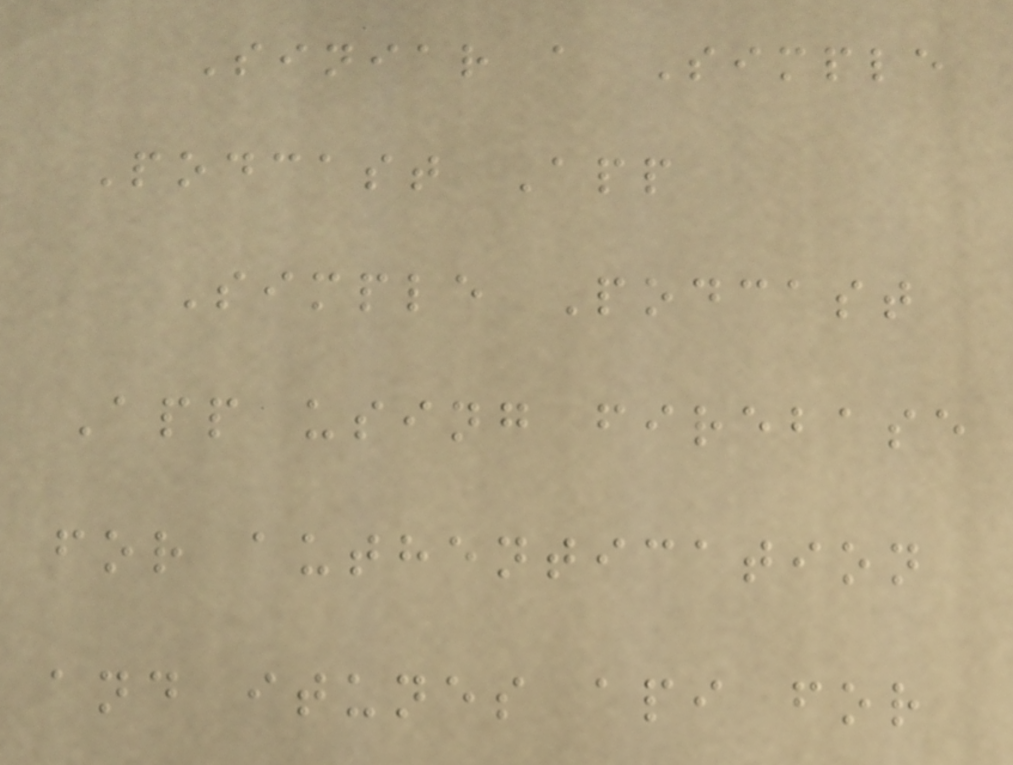Siniar a Simple
Podcast App
Simple Podcast
App using firebase
for authentication
and itunes api for
